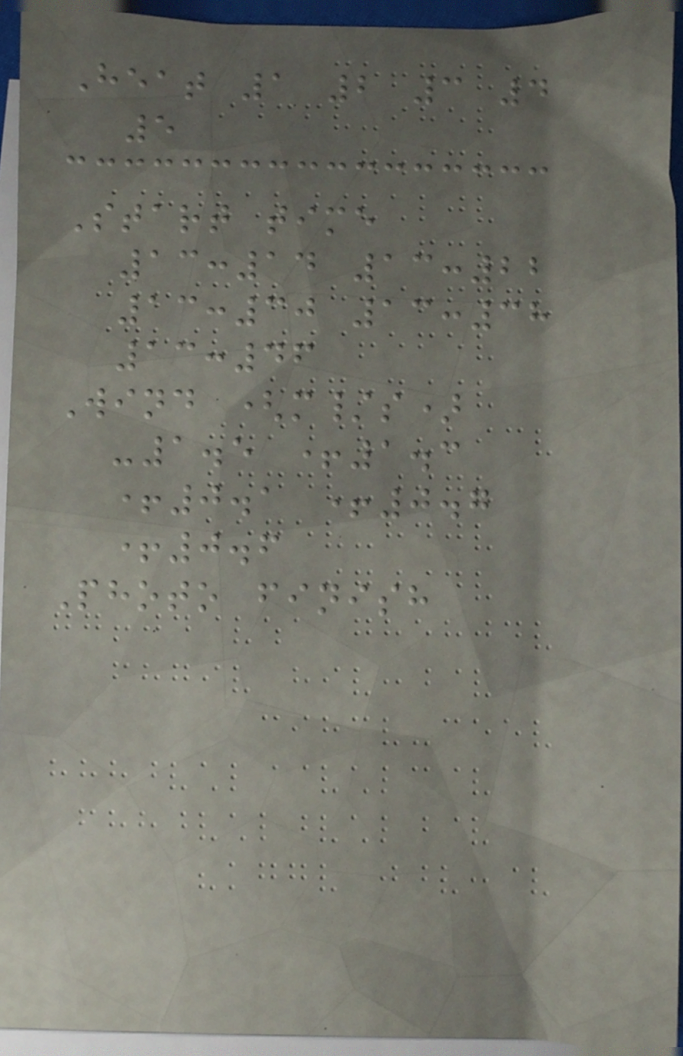Heat 1 2 3 4
5
Start time
13:14 13:22
13:30 13:38
13:46
Wind (m/s)
-1.5 +1.3
+0.1 +0.7
+0.6
Photo finish
